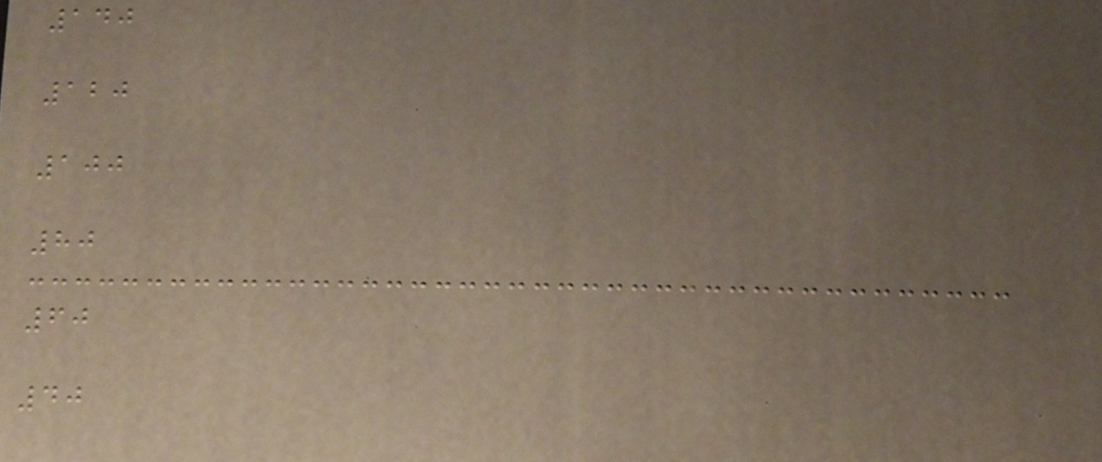140
120
100
80
60
40
